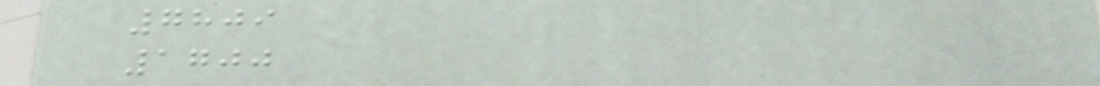7809
1700
